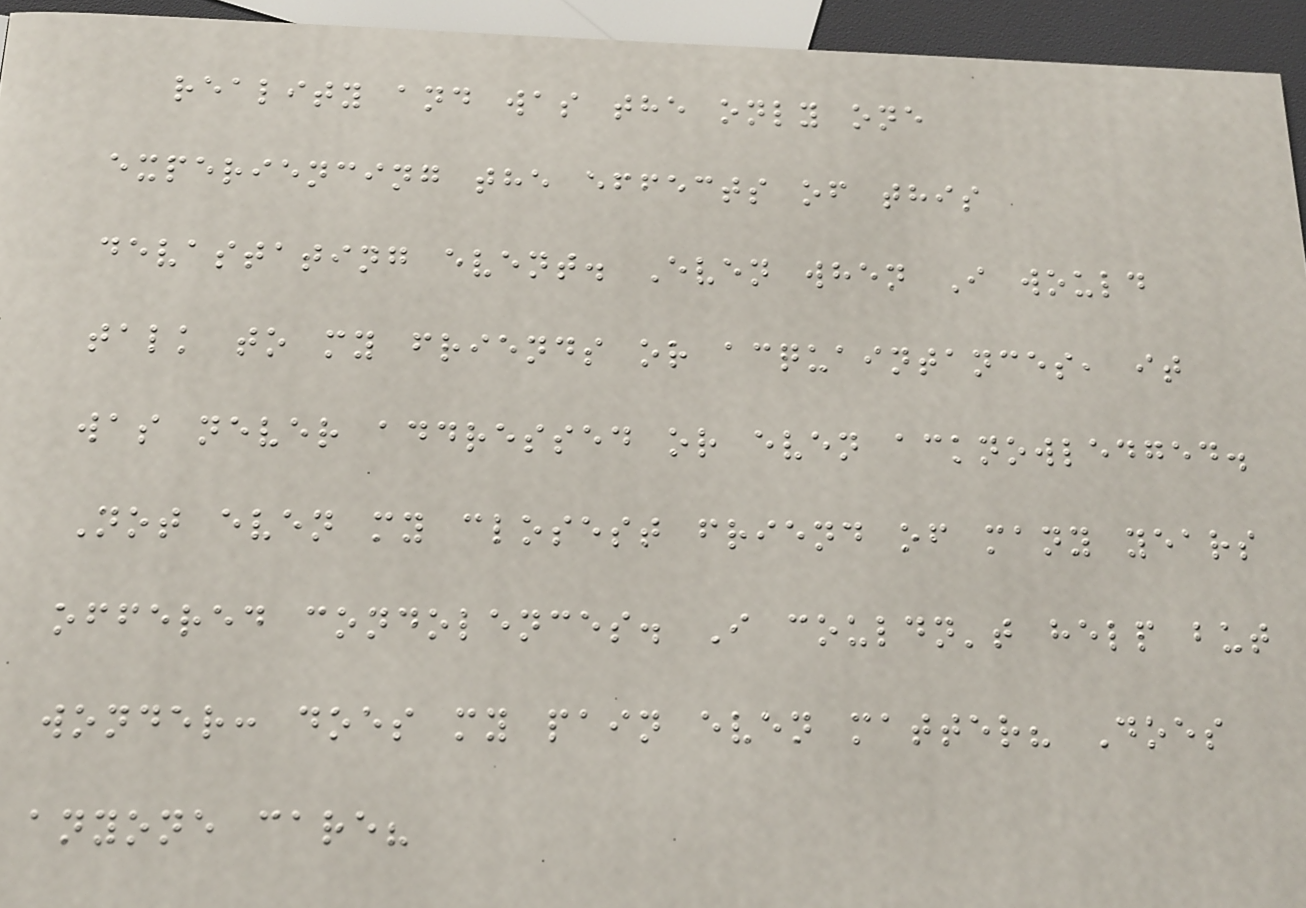reality and was the only one
experiencing the effects of this
devastating event. Even when I would
talk to my friends or acquaintances, it
was never addressed or even acknowledged.
Not even my closest friend of many years
offered condolences. I couldn't help but
wonder: does my pain even matter? Does
anyone care?
